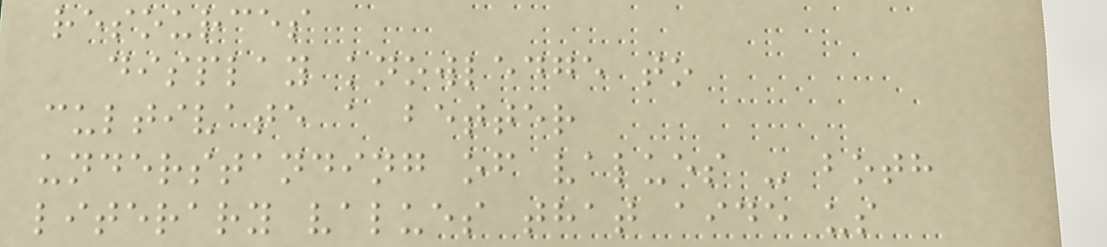resources
display knowledge to
cultivate a better
understanding of values - both
literary values that aide us
